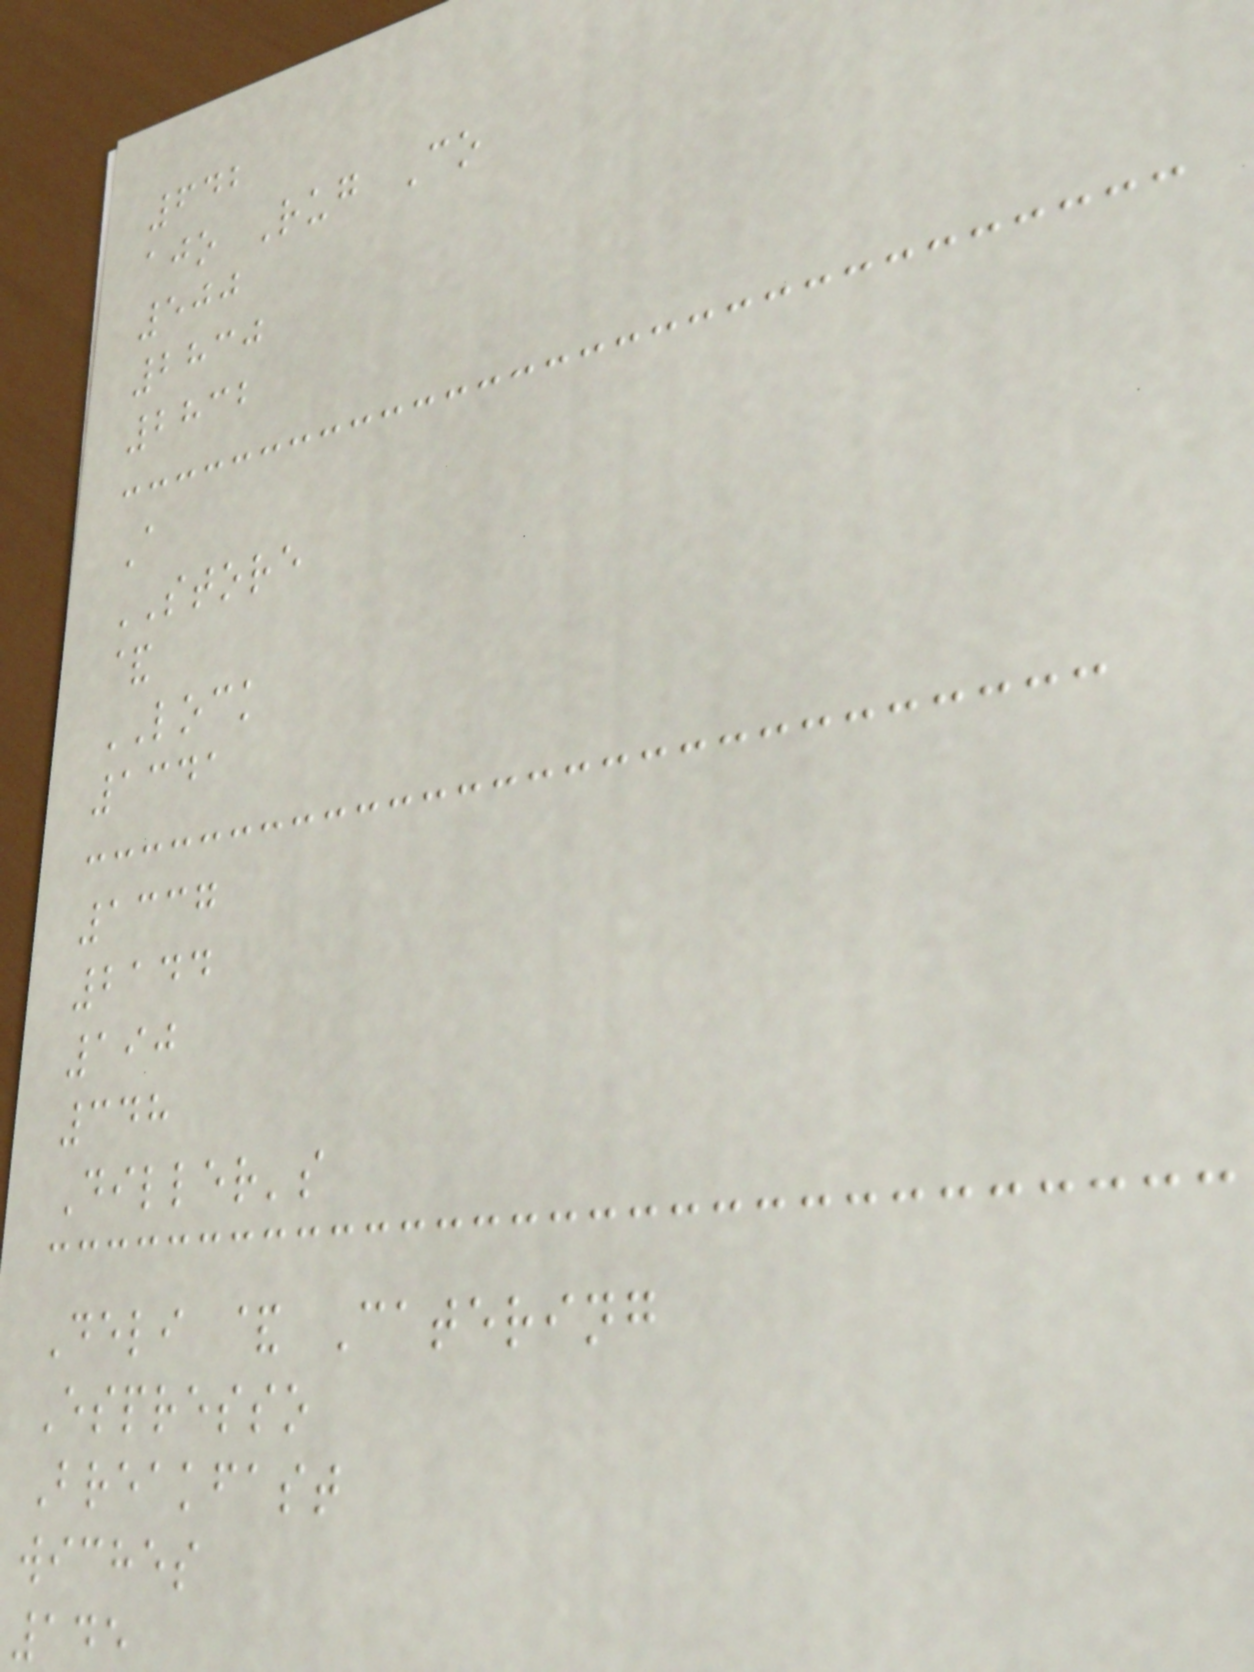642
ajo Rug Co
500
2830
2832
A
STORE
&
LOCK
1341
1337
2144
190
348
Diller's
Deli & Catering
Espresso
Breakfast
wiches
145
